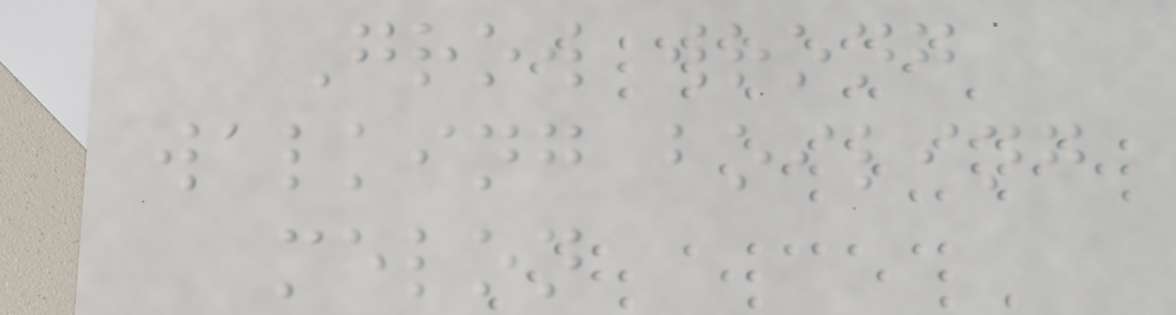Grow wrong
walking boiling
melon
